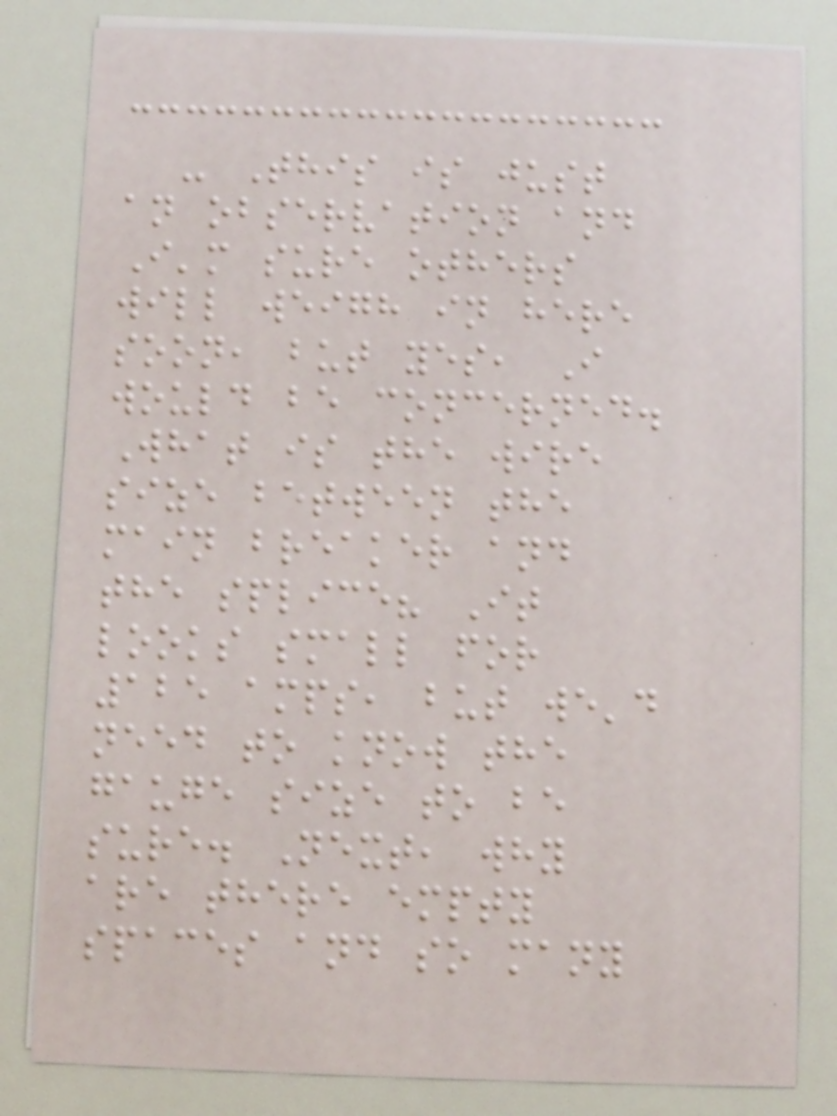- This is just
an observation and
I'm sure others
will weigh in here
soon, but yes, I
would be concerned.
What is the wire
size between the
main breaker and
the splice? It
looks small for
125 amps, but we'd
need to know the
gauge size to be
sure. Next, why
are there empty
spaces and so many
